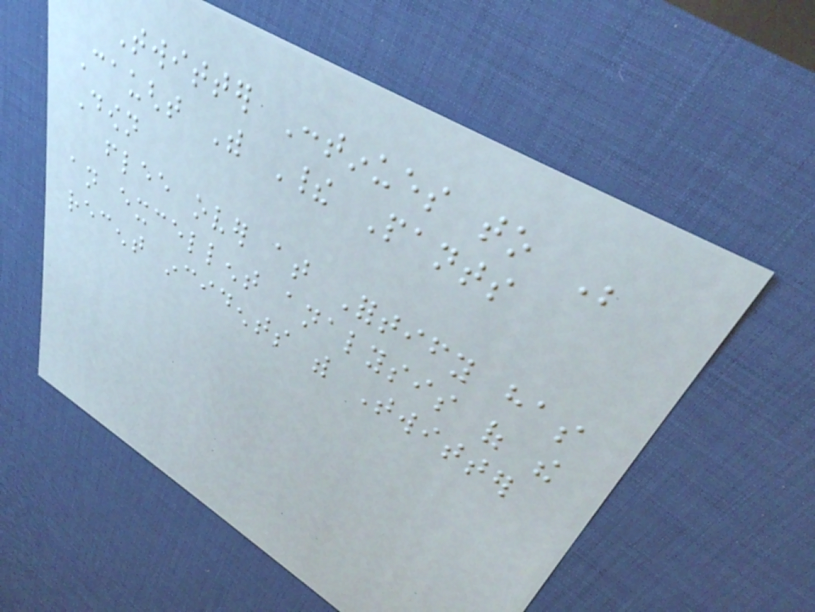Twitter Continues to Be
Caught With Their Pants
Down
flee over at Fortify has
an excellent analysis of the
recent incidents with Twitter
